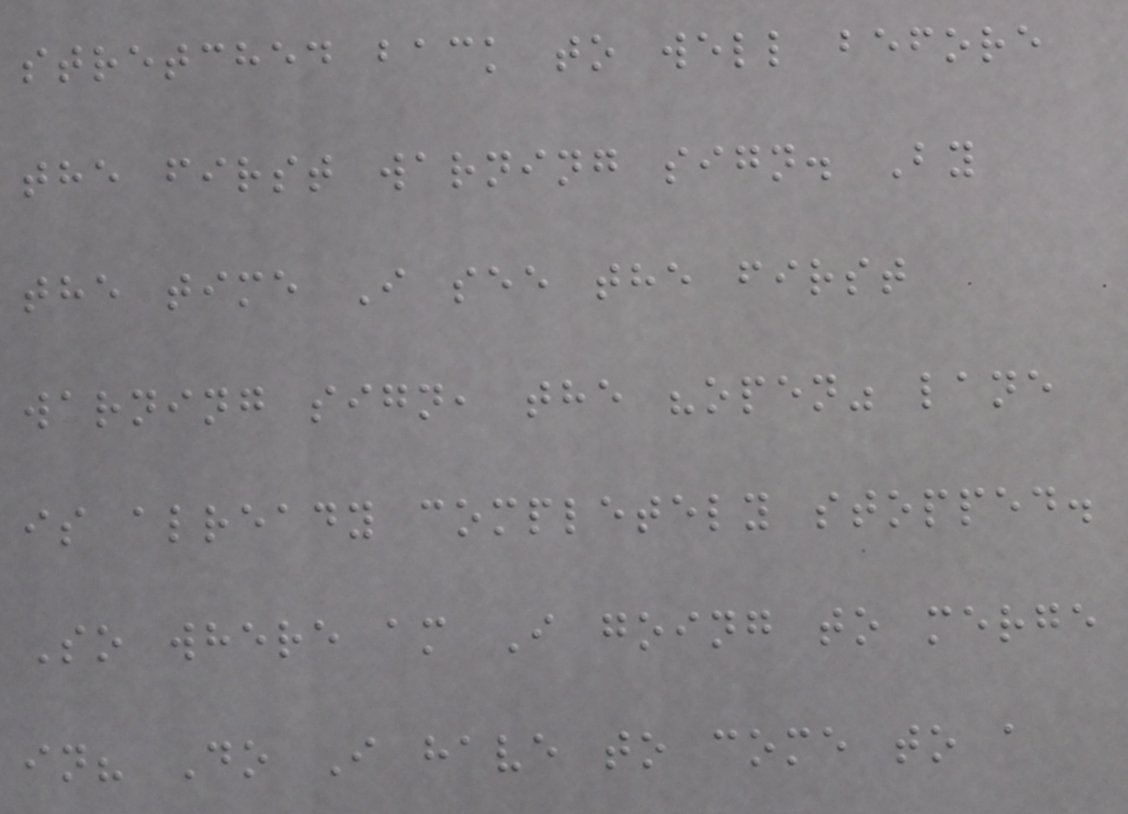stretched back to well before
the first warning sign. By
the time I see the first
warning sign, the "open" lane
is already completely stopped.
So where am I going to merge
in? Do I have to come to a
